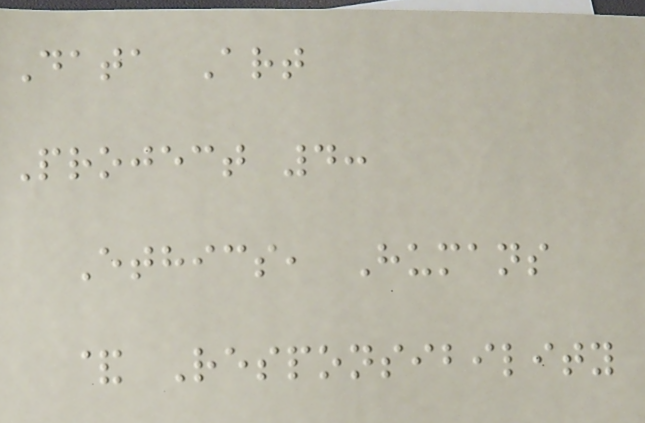Data Art
Project 4:
Ethics, Humans
& Responsibility
